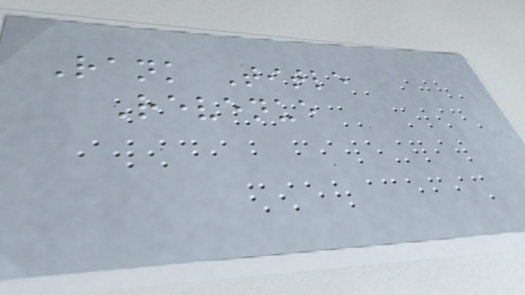Rank Title
Revenue
